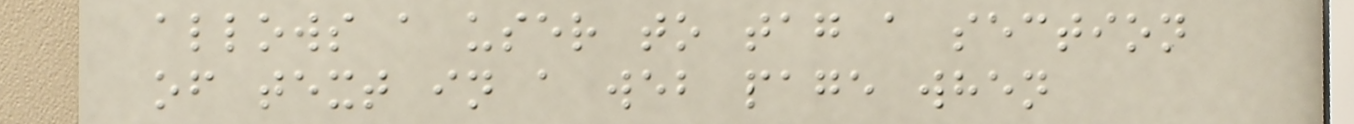allows a user to tag a section
of text in a web page when
